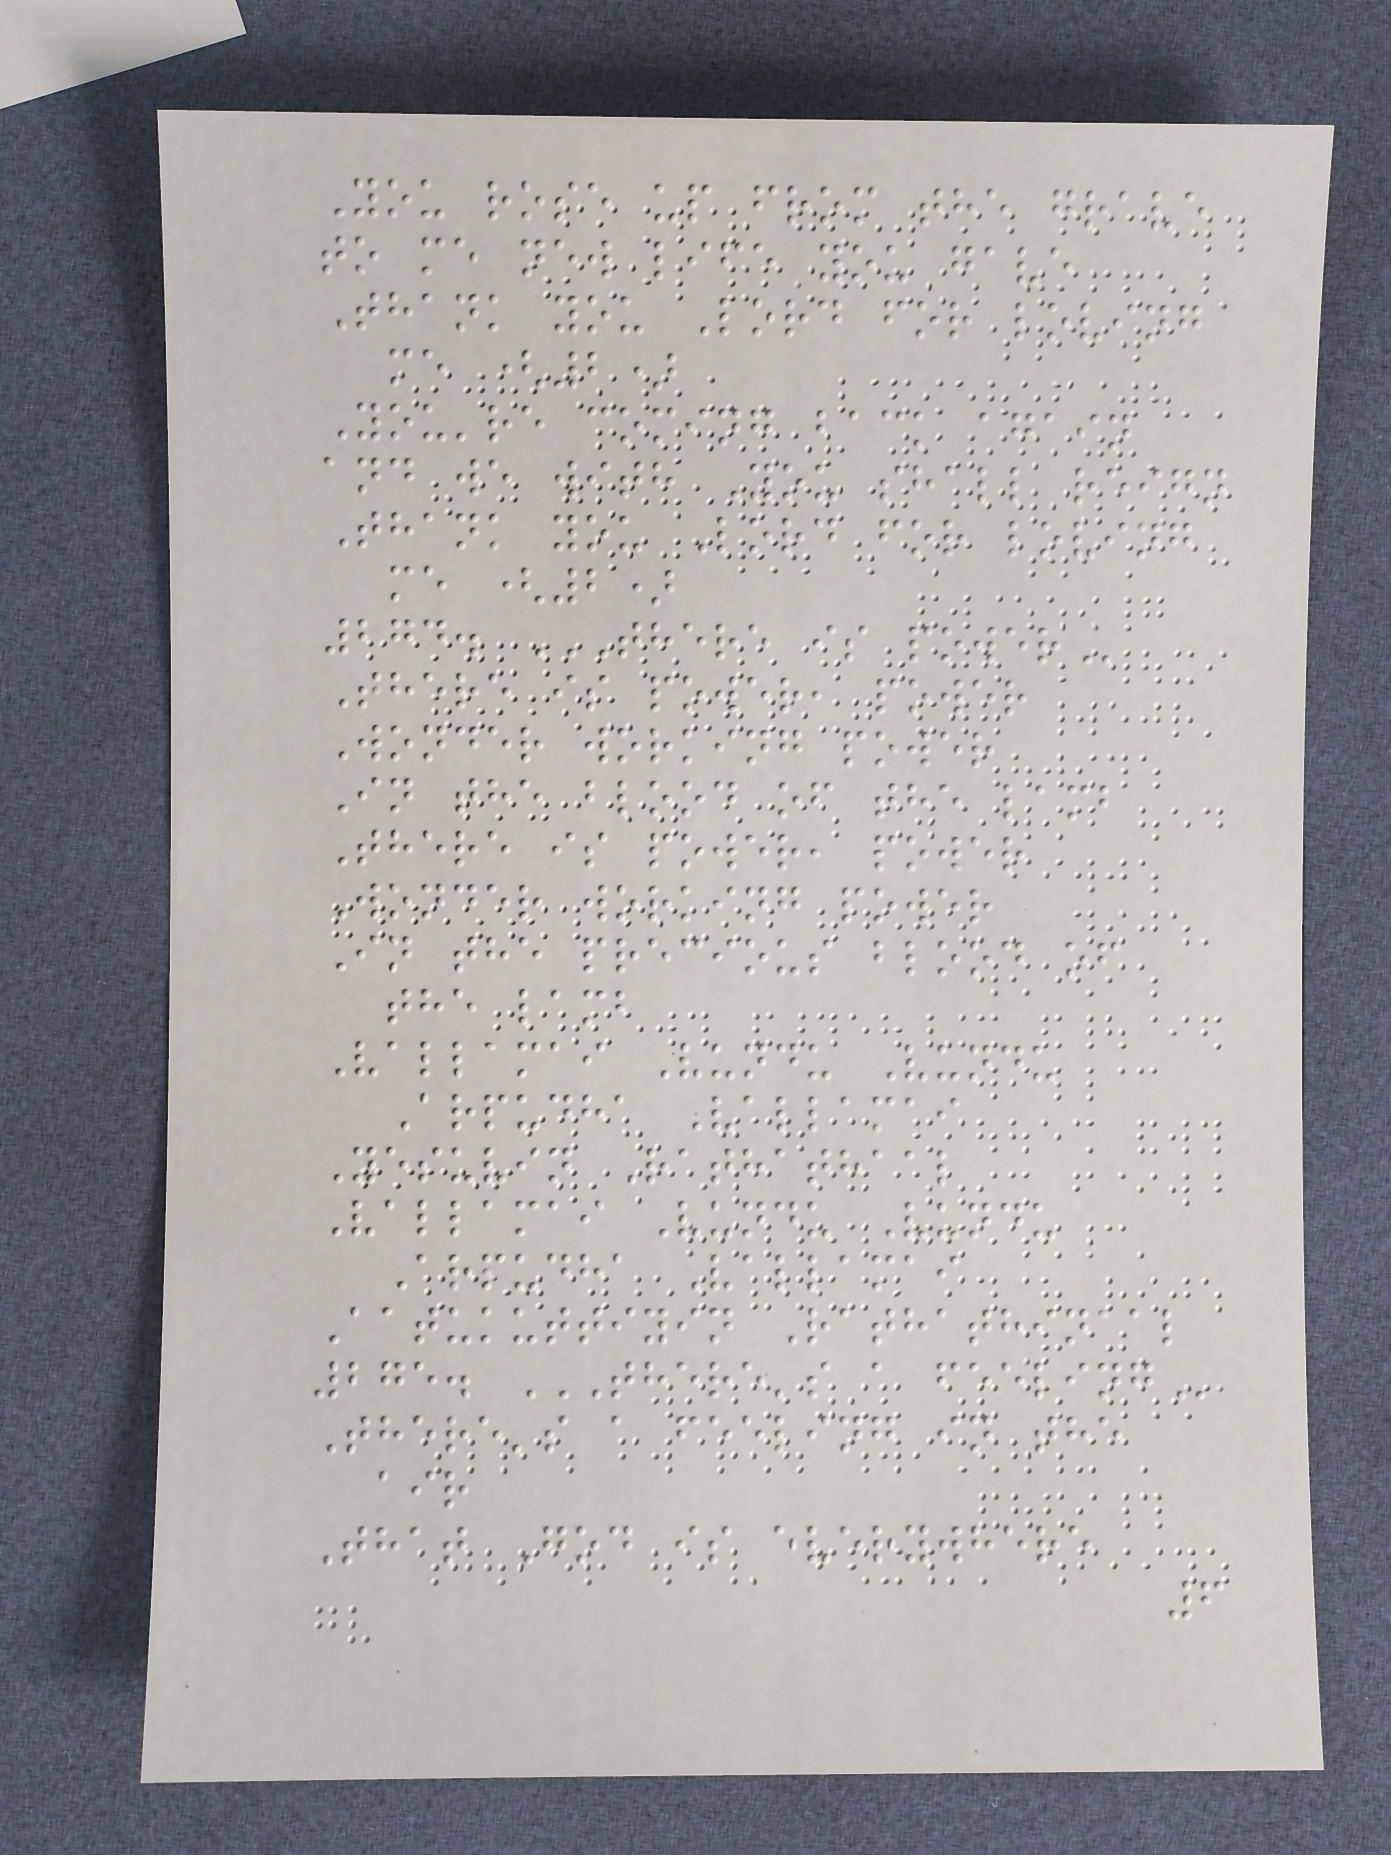You rose up from the grave
to me new life you gave
Thank you Lord for loving
me (2)
You're coming back again
and we with You shall reign
Thank you Lord for loving
me (2)
274. THERE IS POWER
There is power, power
Wonder working power
In the blood of the lamb
There is power, power
Wonder working power
In the precious blood of
the lamb
Vallamai Vundu Vundu
Arpudha Vallamai
Yesuvin Rathathaal
Vallamai Vundu Vundu
Arpudha Vallamai
Aatukuttiyin Rathathinaal
275. THERE'S A FEELING
There's a feeling in the
air
That God is everywhere
6
